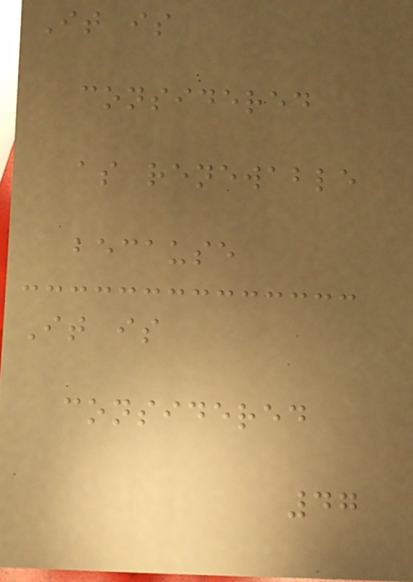It is
considered
as renewable
because
It is
considered
47
